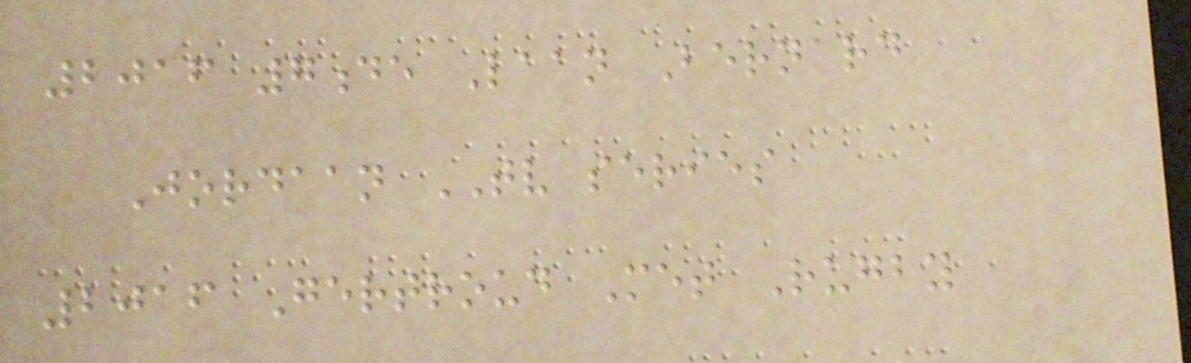2016 7de Laan Bernard
Jordaan TV series
2016 Gertroud Met Rugby
